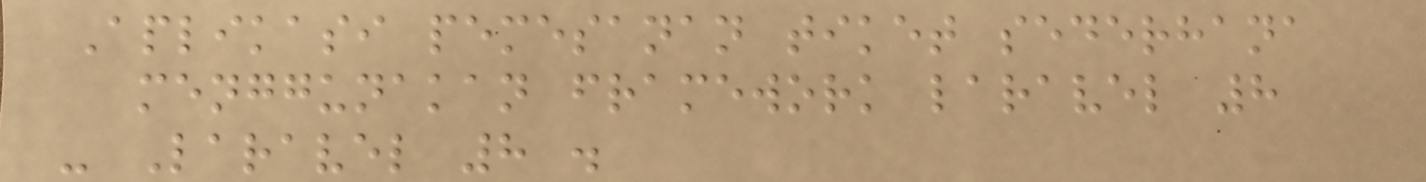Aplikasi pemesanan tiket sederhana
menggunakan framework laravel 8
- Laravel 8 .
